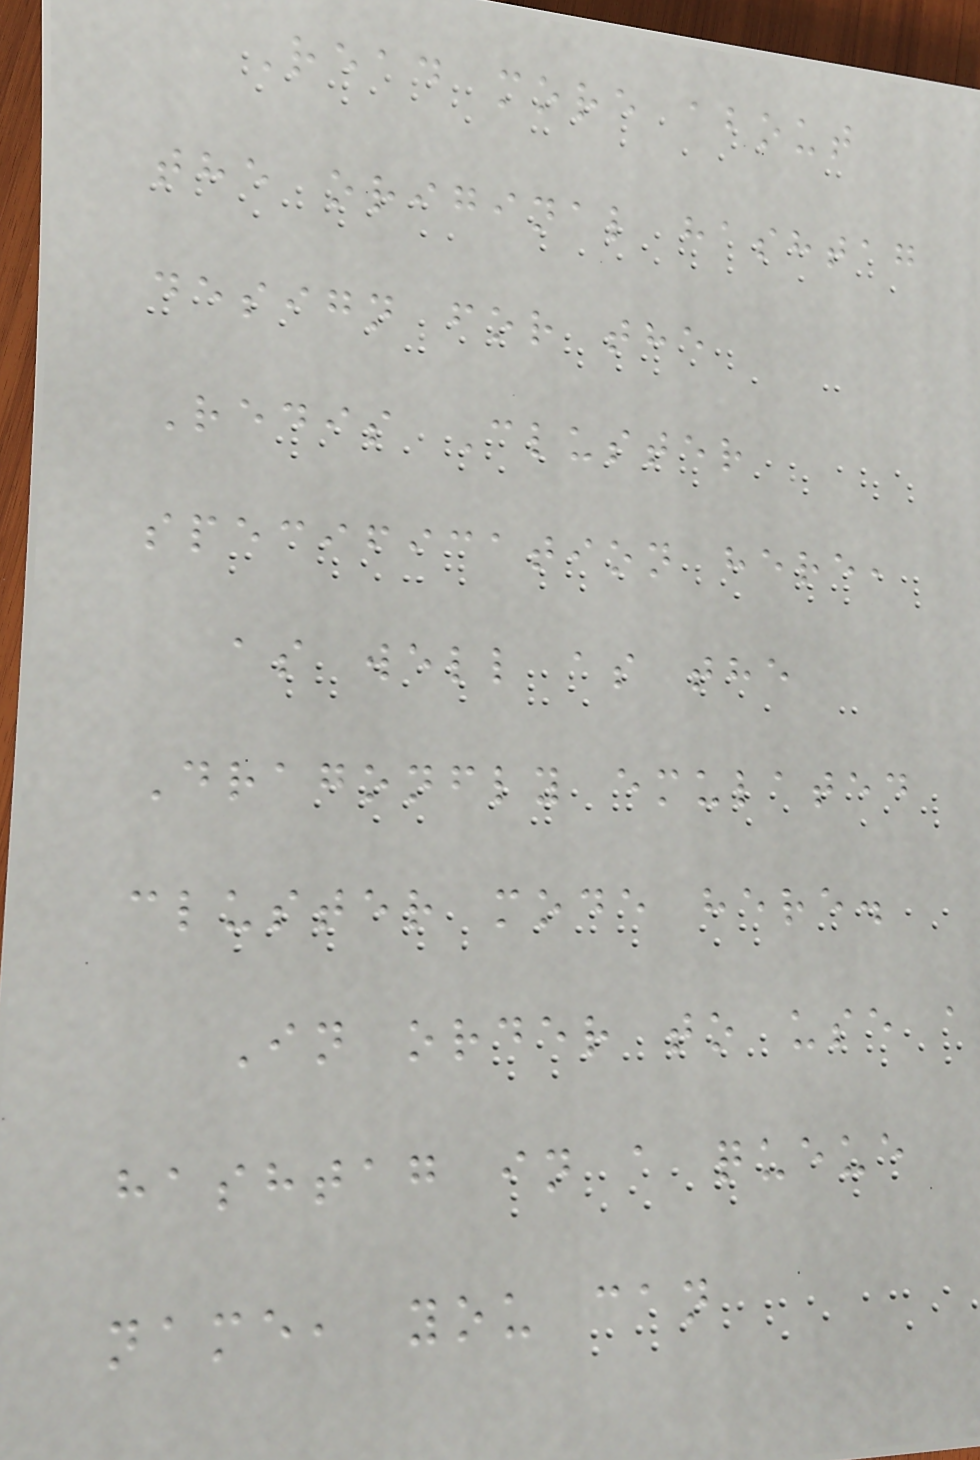Read more about
the original hashtag
design for the
Redis Cluster
specification here,
as well as the
Dragonfly emulated
cluster mode here.
In order to use a
hashtag in a queue
name, you can
